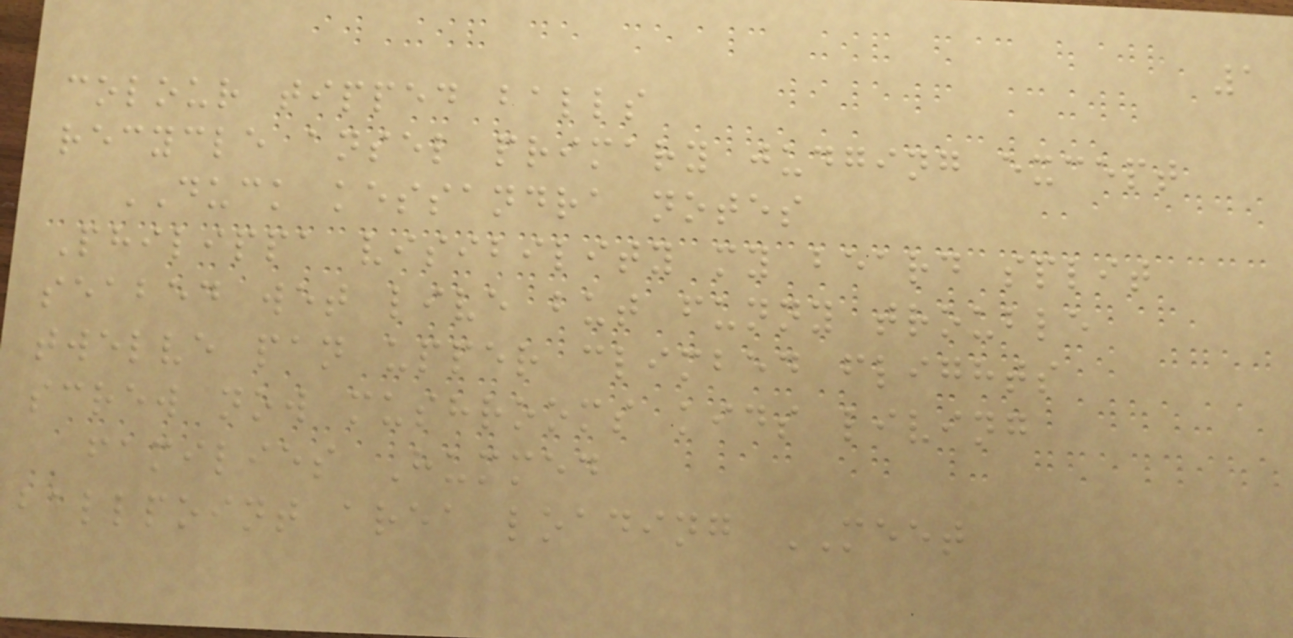1
colour tipped balls
recycle ansel primary judging except
DUCK kessandra notes
Philippa visibility my beard split
seabed wet live but funny trouble
twelve pan upper climbed flights
screw now mushrooms kids living
families Hummed
ballpoint area loading MEET
